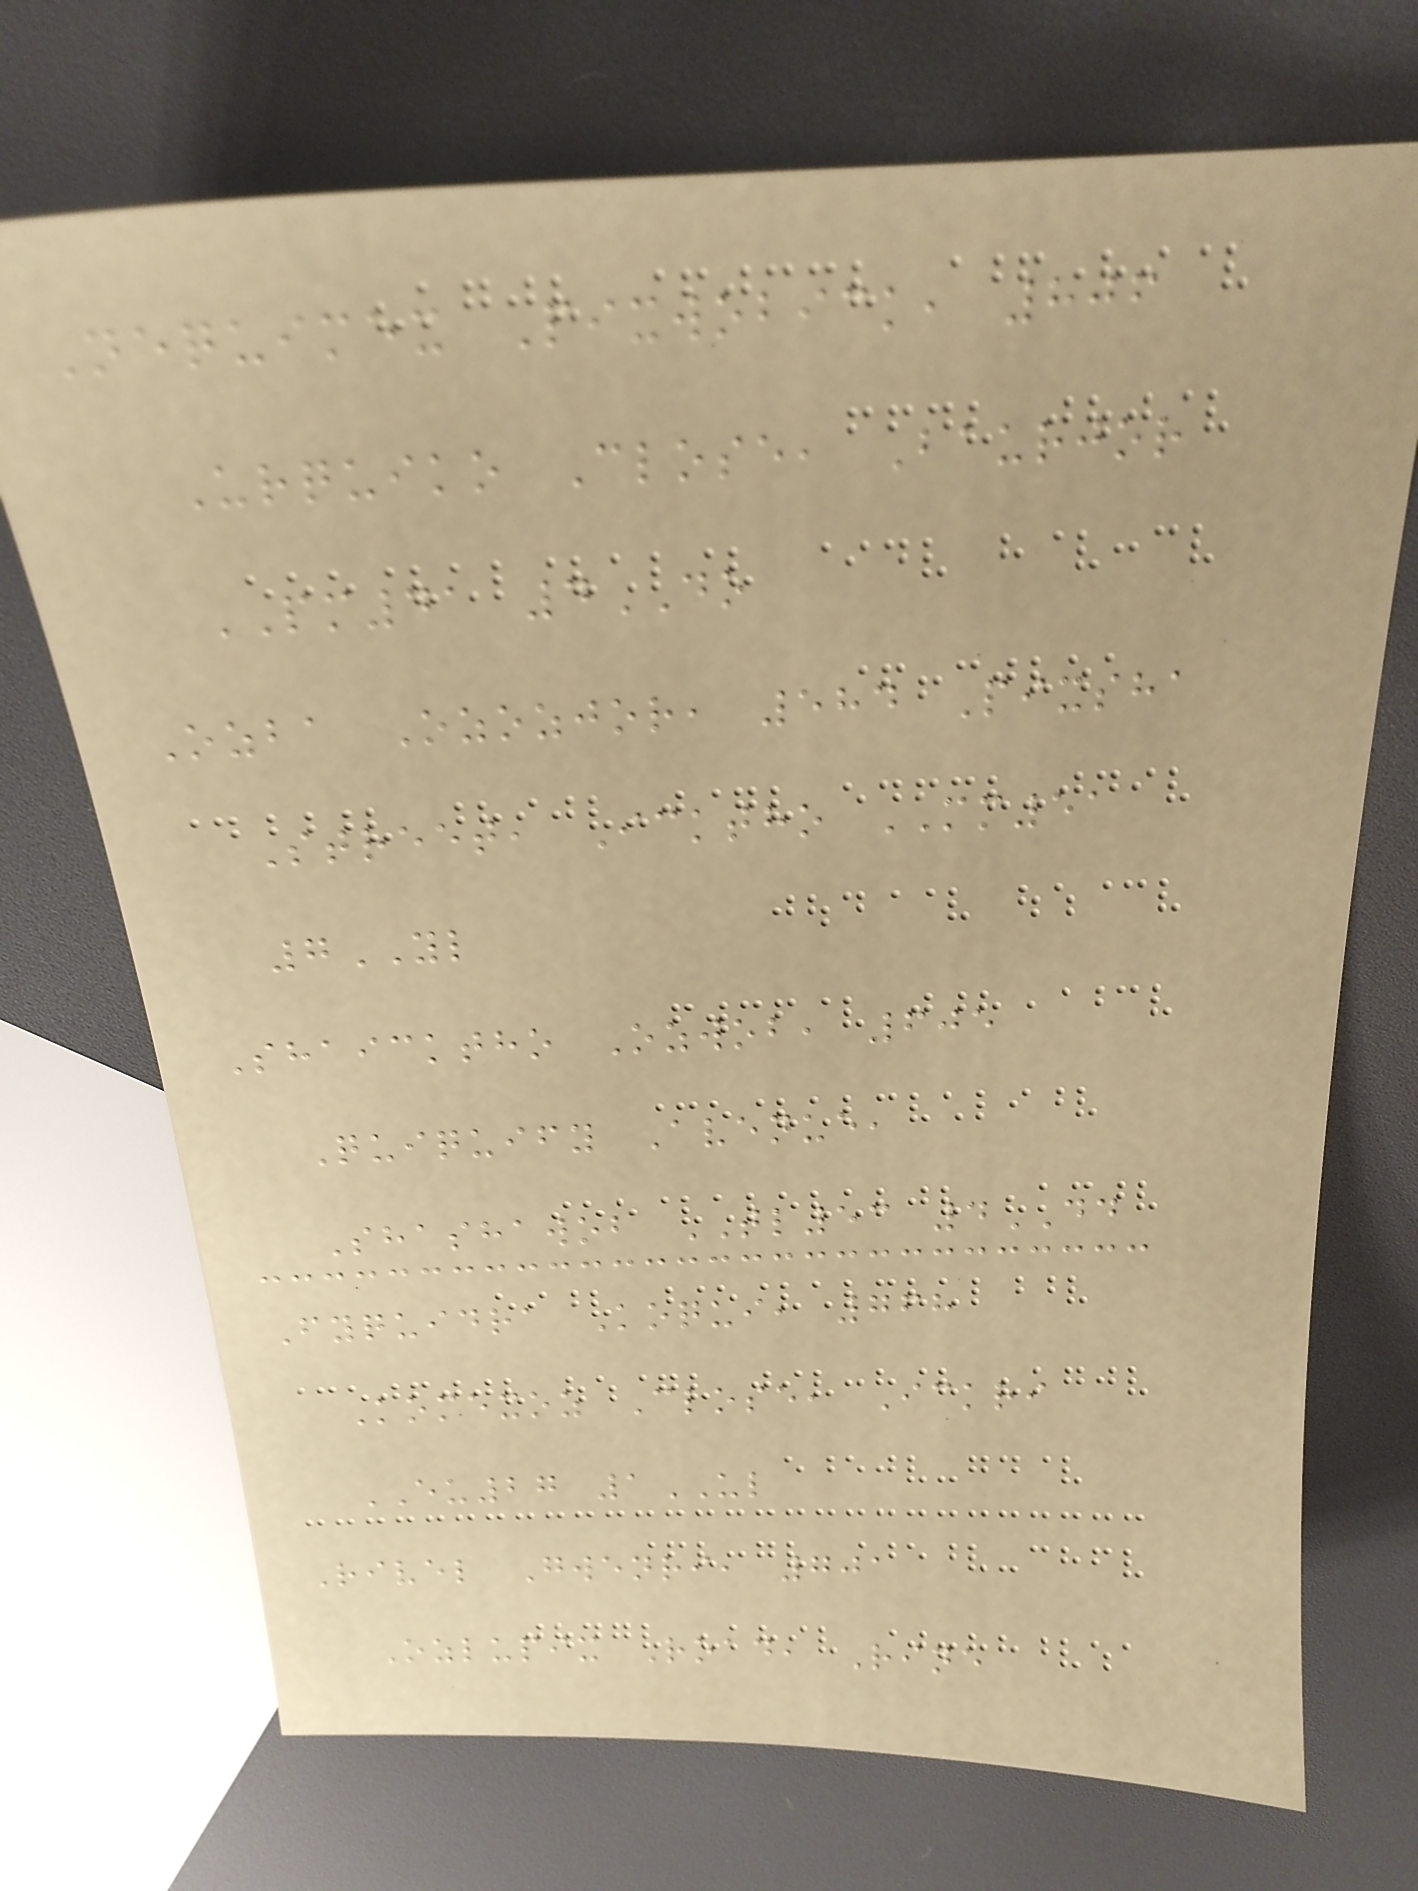Nequimex Pixwobick, 806
Urquiko Close, Baurjor
PM41 4DO
Ozba Ozozjor, 584 Pixsha
Street, Icktho MM51
7YL
Shaicktho Ozwob, 605
Quiquify Avenue,
Shashawob TL53 4DD
Fyquidra Koqui, 768
Komexoz Close, Ickri
EU27 1UL
Rivel Gwenri, 701
Ozlupix Road, Rine
